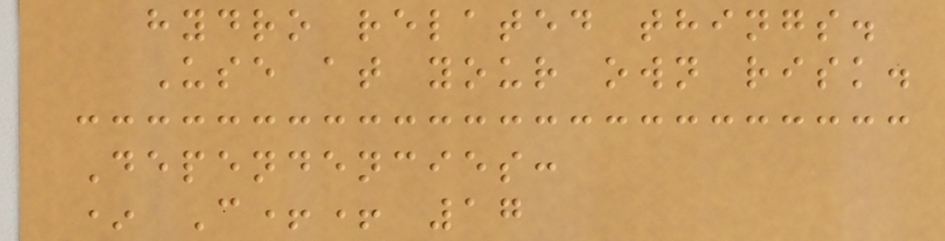hydro related things.
Use at your own risk.
Dependencies:
* C++ 17
